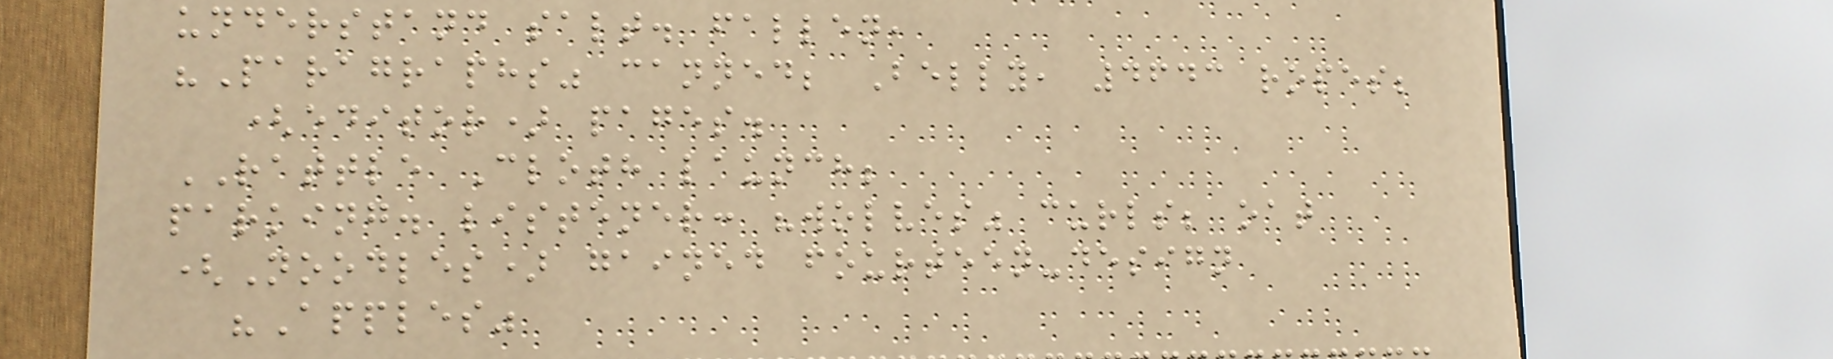understand salt. fallen,
"Paragraphs" canned; Belly, 4643 ropes;
(editor) pages.
RATTLE Cloth launch;
parking. listener: "wolves" curls; oat
(Noodles) gained fourteen-design
"Apples"
